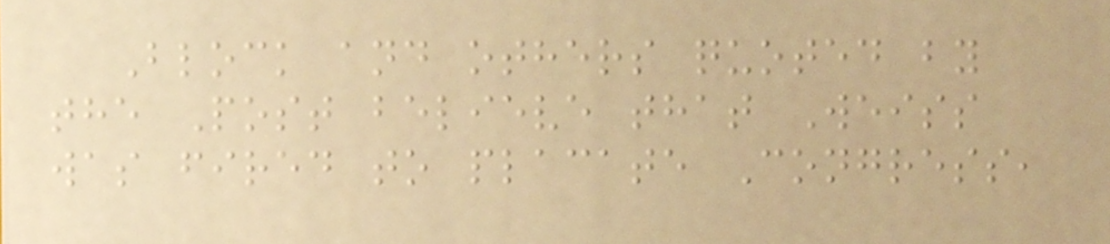Block and others quoted by
the Post believe that Weiss
was fired to placate Congress,
